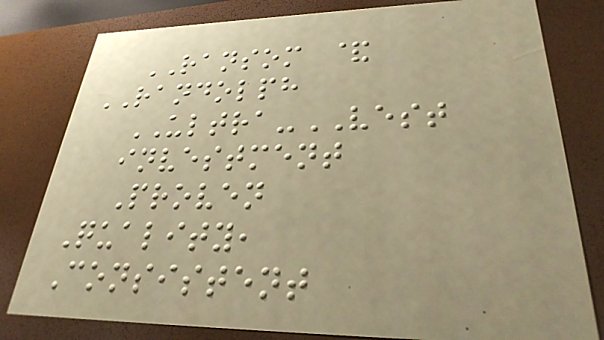RANSOM &
RANDOLPH
ULTRA-VEST
investment
Proven
Quality,
Consistent
